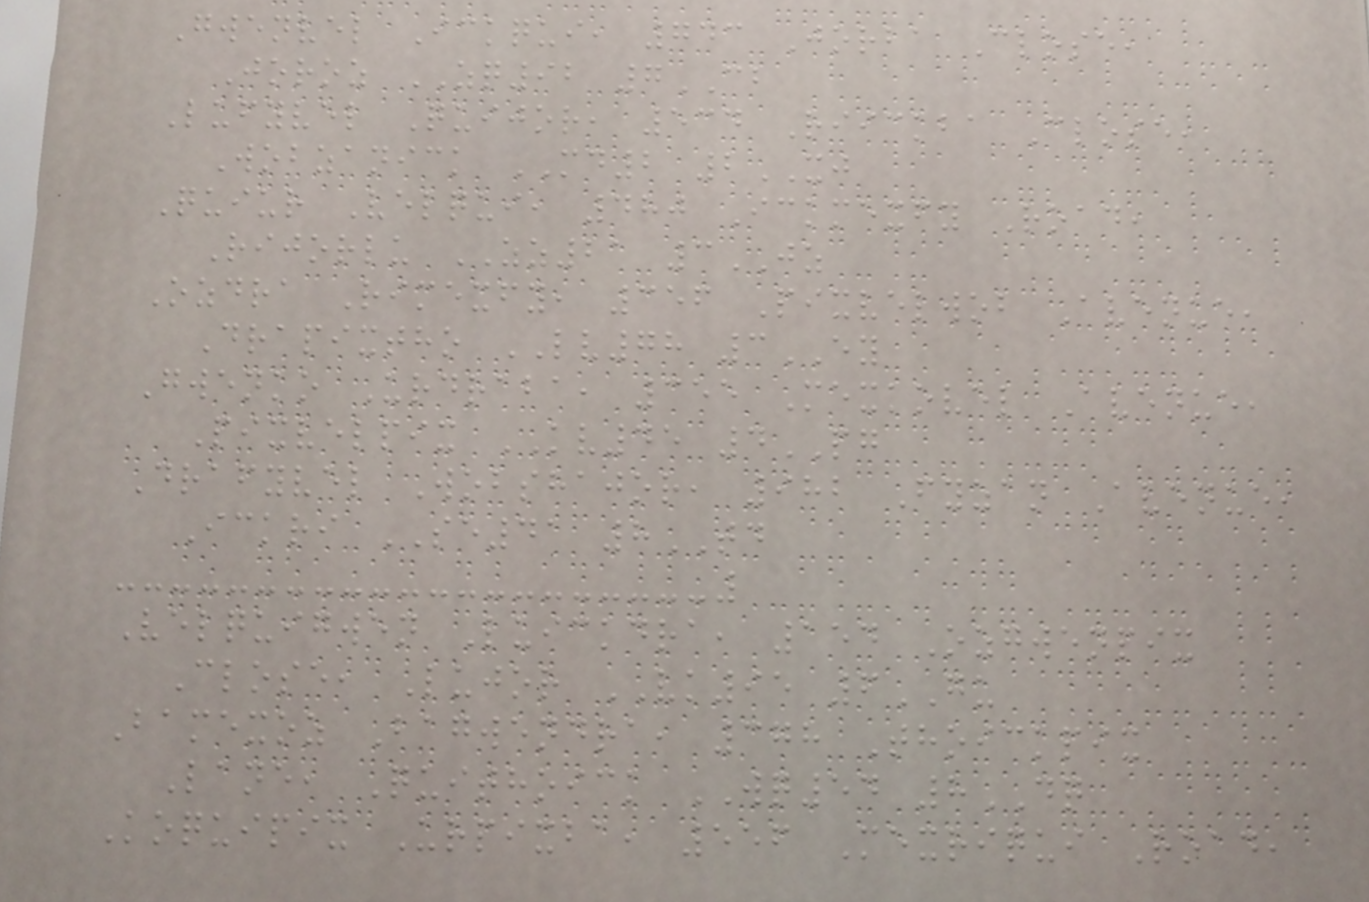Gwenvel Ickqui, 743 Jorba Close,
Joroz ZQ92 7CB
Lufyvel Quijor, 534 Riickba Close,
Wobzanick MD2 2XJ
Quiur Velqui, 480 Ickmexfy Road,
Rijorlu ZZ21 3JZ
Ozdra Rimexfy, 356 Pixvelwob Avenue,
Drapixtho LV78 3EY
Gwenko Urdraba, 355 Mexkovel Avenue,
Pixvelpix KV45 4PG
Drafyvel Wobshajor, 982 Fyzan Avenue,
Ickri SE41 8TD
Velquigwen Luickdra, 154 Ozgwenpix
Close, Lujor VK95 6GU
Bamexoz Bagwendra, 378 Thoickpix
Lane, Quithoick WQ54 8DQ
Koquipix Urpixba, 556 Mexriqui Road,
